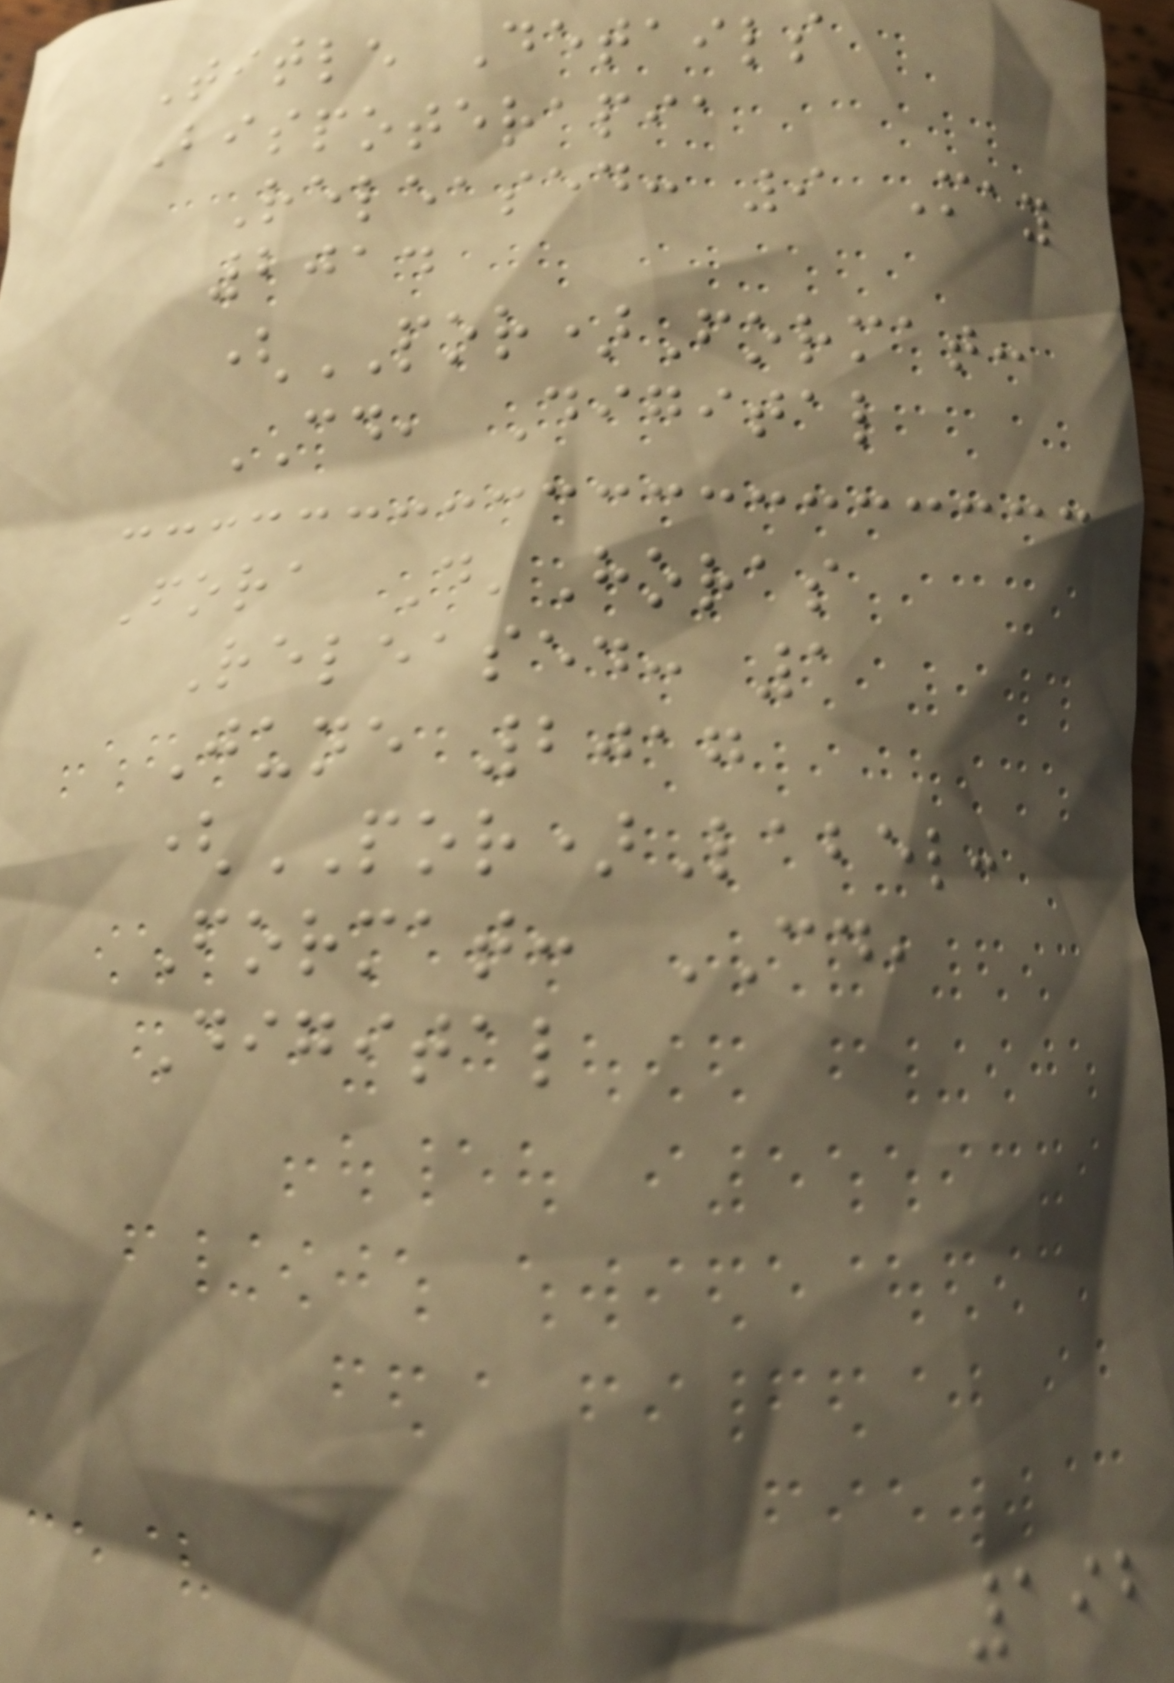Title Details
Bispoterapia
Released: 9 May
2014
(POR)Format:
CD, Digital
Fora D'Horas
Released: 1
June 2017
(POR)Label:
Format: CD,
Digital
192
